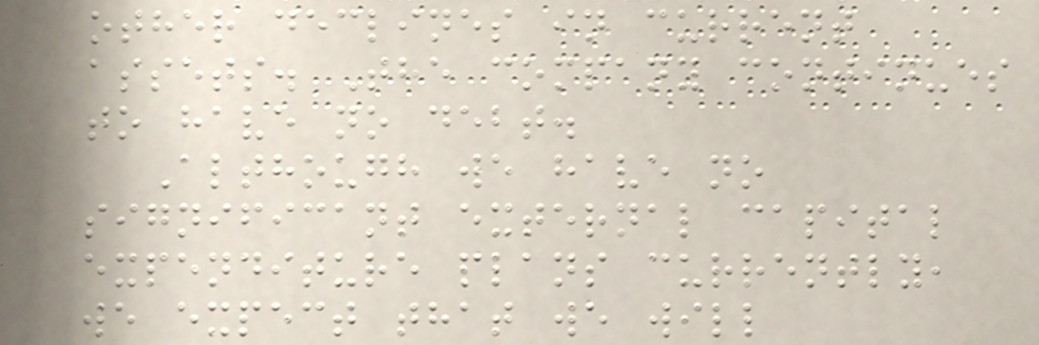other declines in current
assets. The company continues
to have no debt.
Although we have no
significant external capital
expenditure plans currently,
we expect that we will
